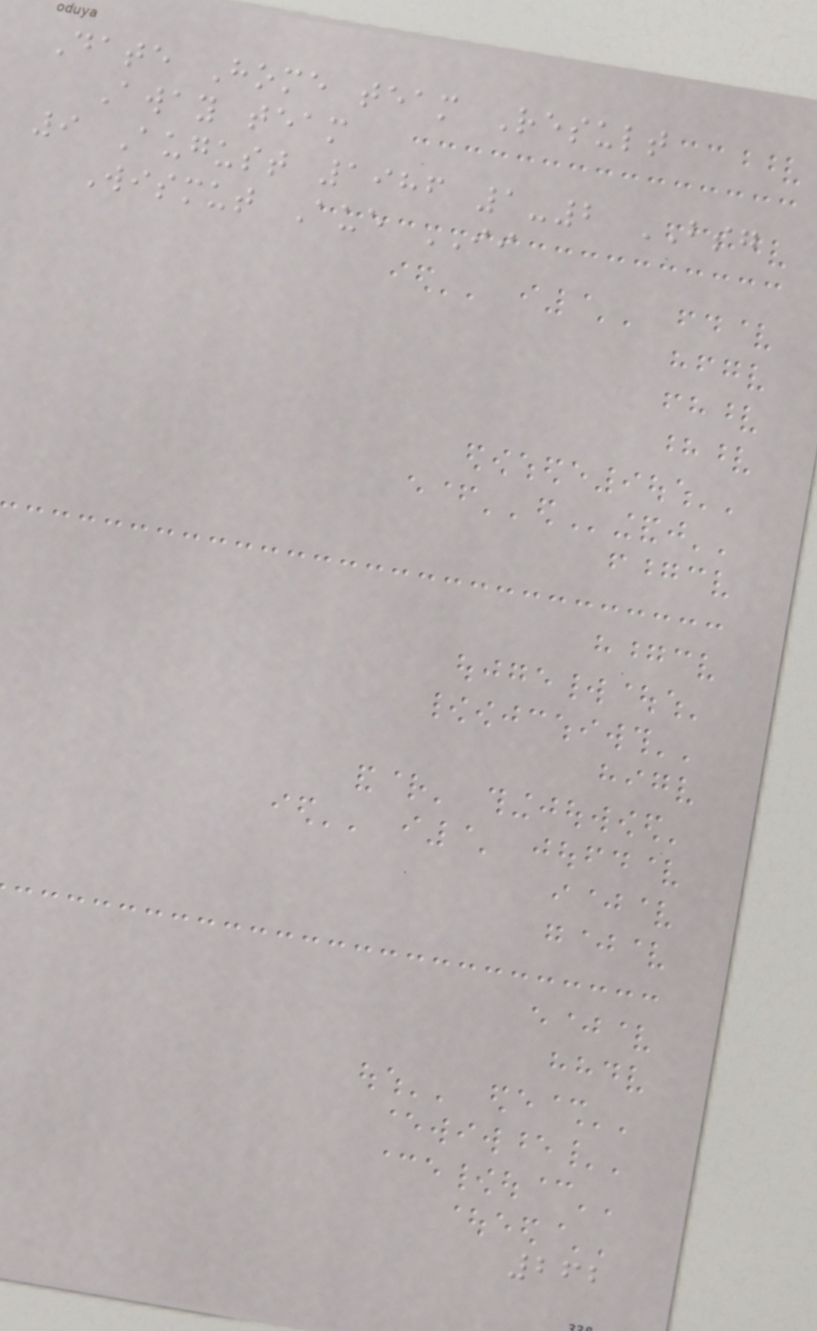Date Home team Result
Away team
9 August 1986 1-2 BSG
Wismut Aue II
262
